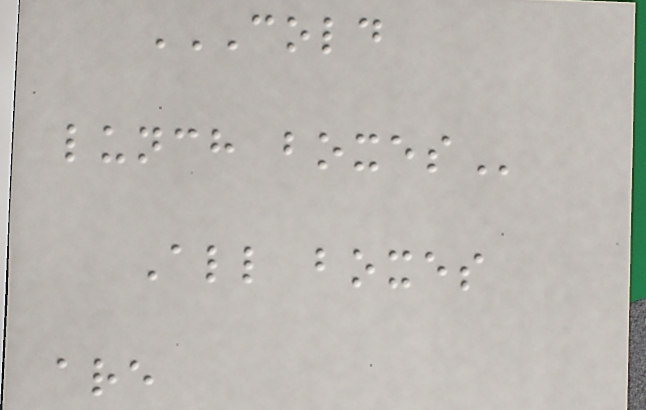COLD
LUNCH BOXES
All boxes
are
